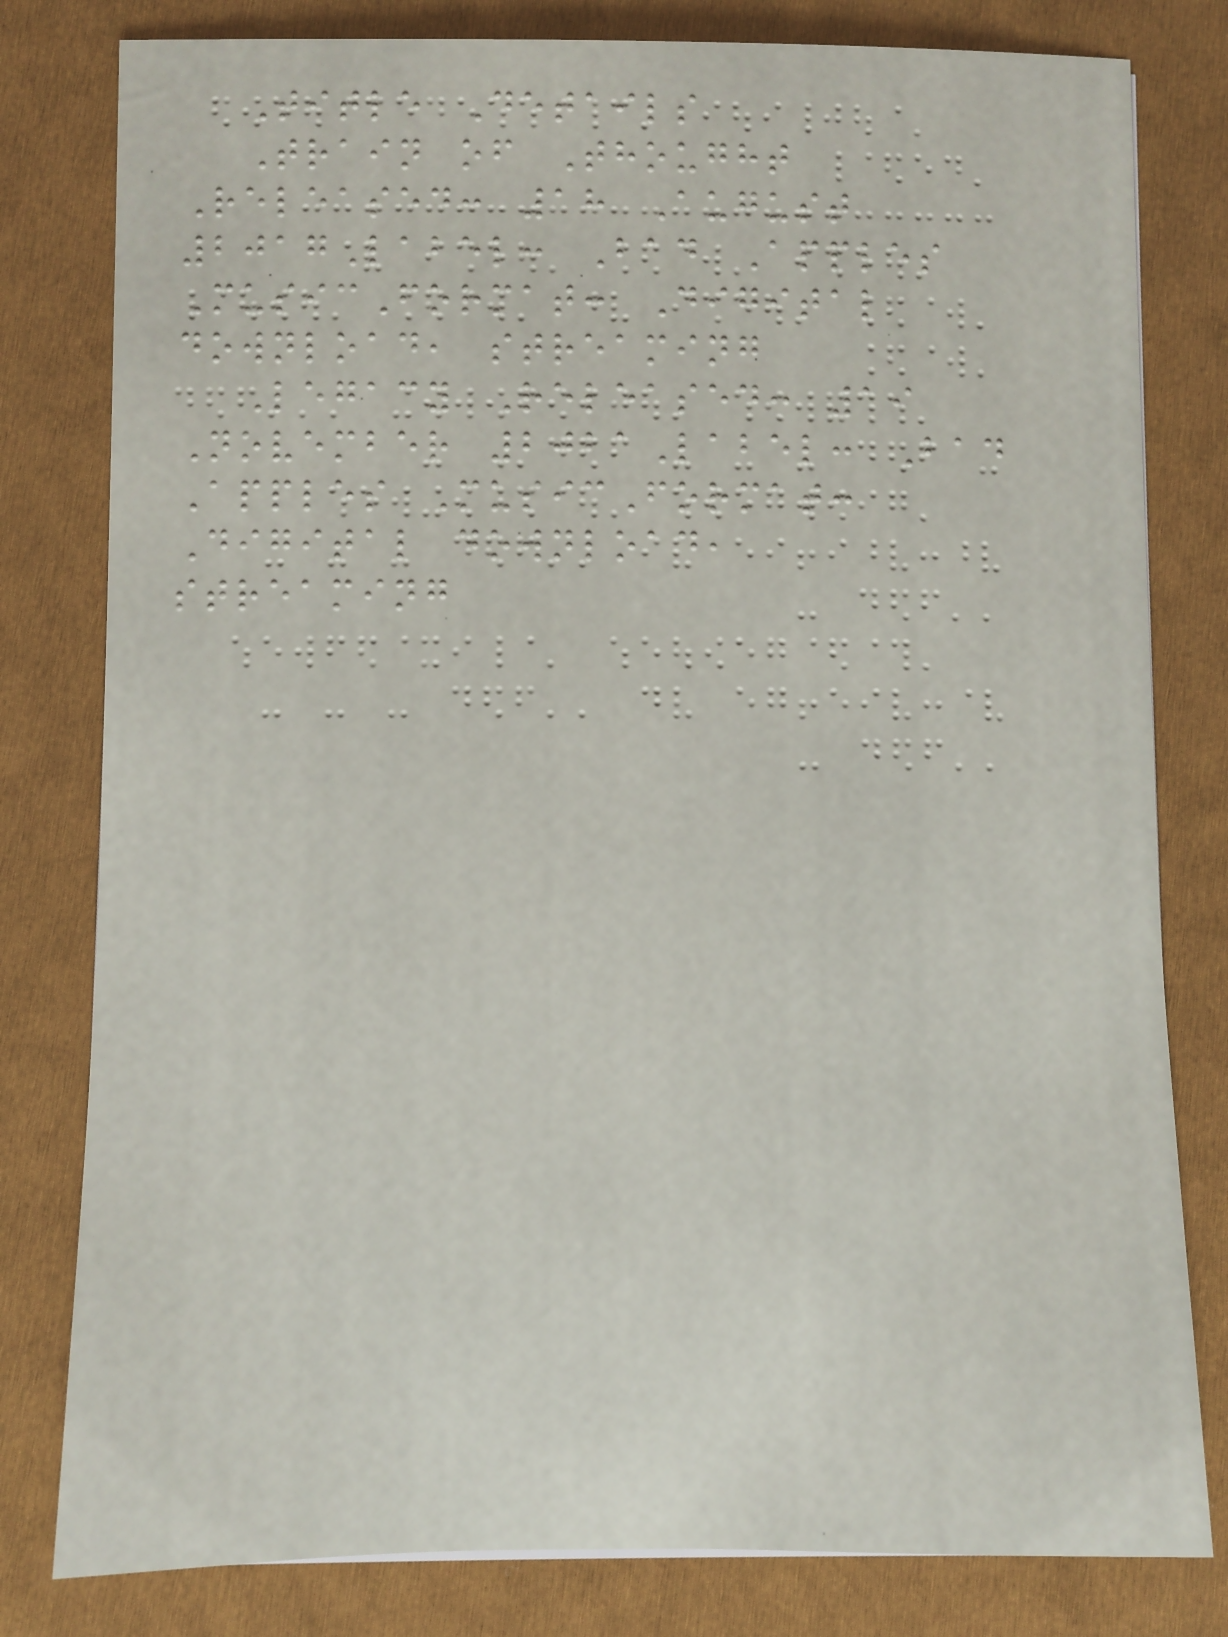Title Details
Train of Thought
Released: 18 August
2017Label: Bad Apples
MusicFormat: Digital
download, streaming
Legacy Released: 19
November 2021Label: Bad
Apples MusicFormat:
Digital download,
streaming
